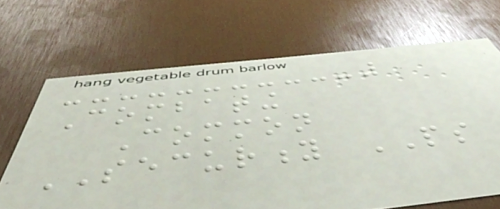Combating
Common
SECURITY PS
